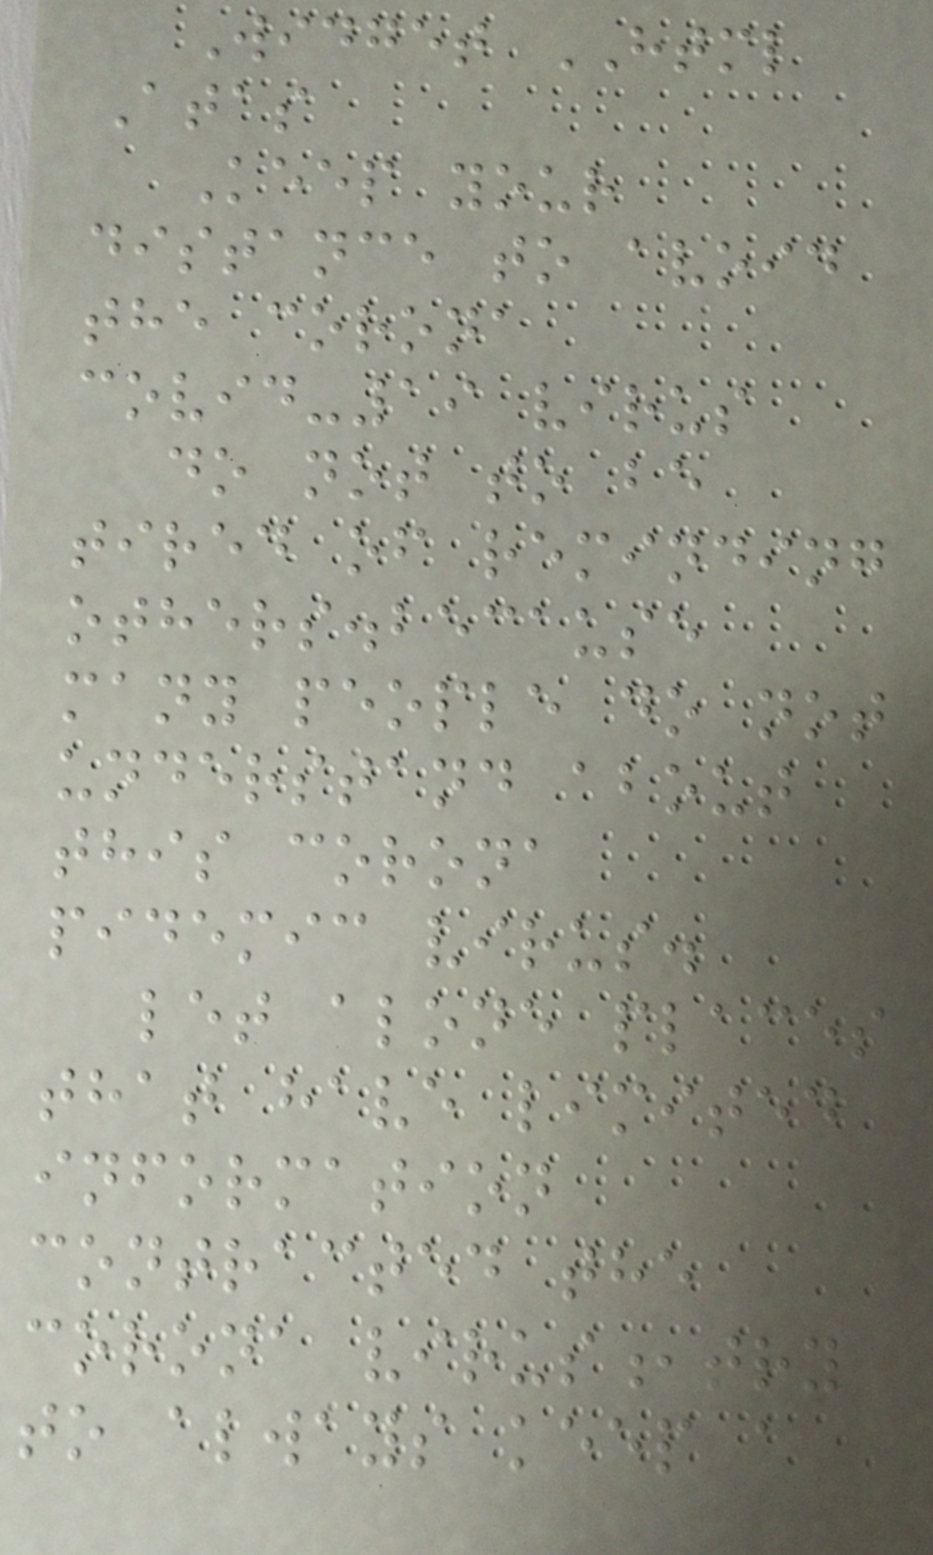Widget HTML
Atas
Keep your
distance to avoid
the corona
covid-19 virus
do not to be
tired of reminding
others.because
many people do not
understand about
this corona
pidemic virus.
let alone places
that have limited
information
contracted the
corona virus,try
to always keep a
